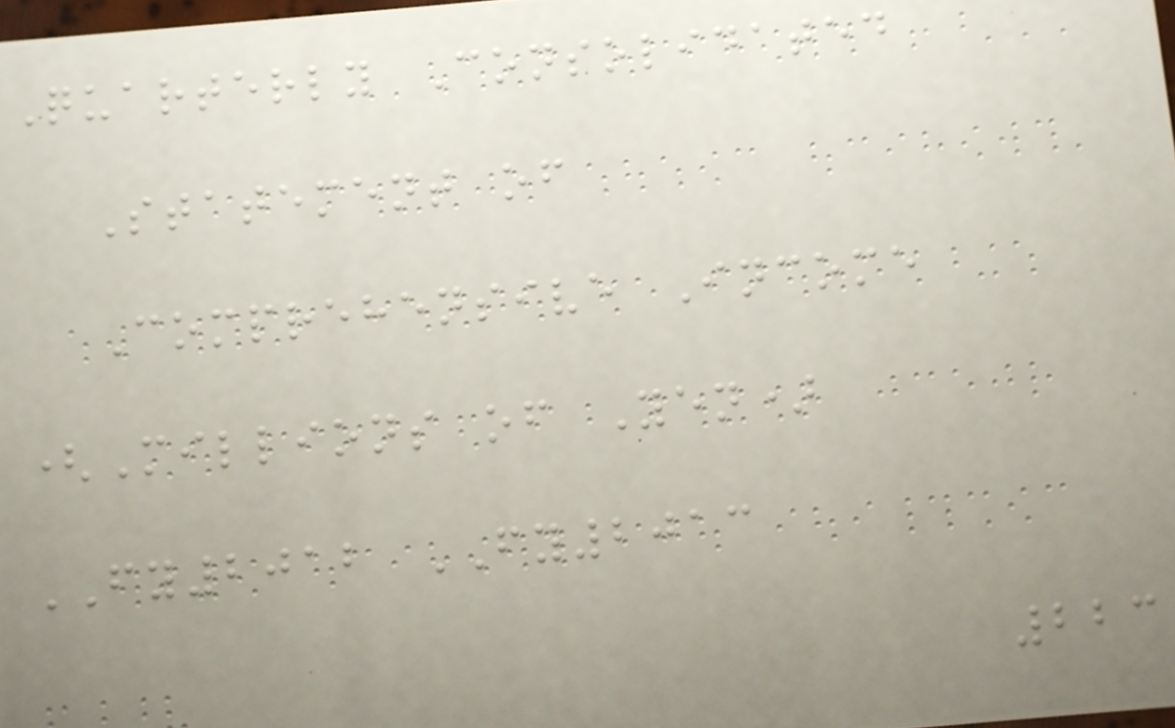Quarterly Consolidated
Statement of
Comprehensive Income
(Millions of Yen)
FY2012 FY2013
223
